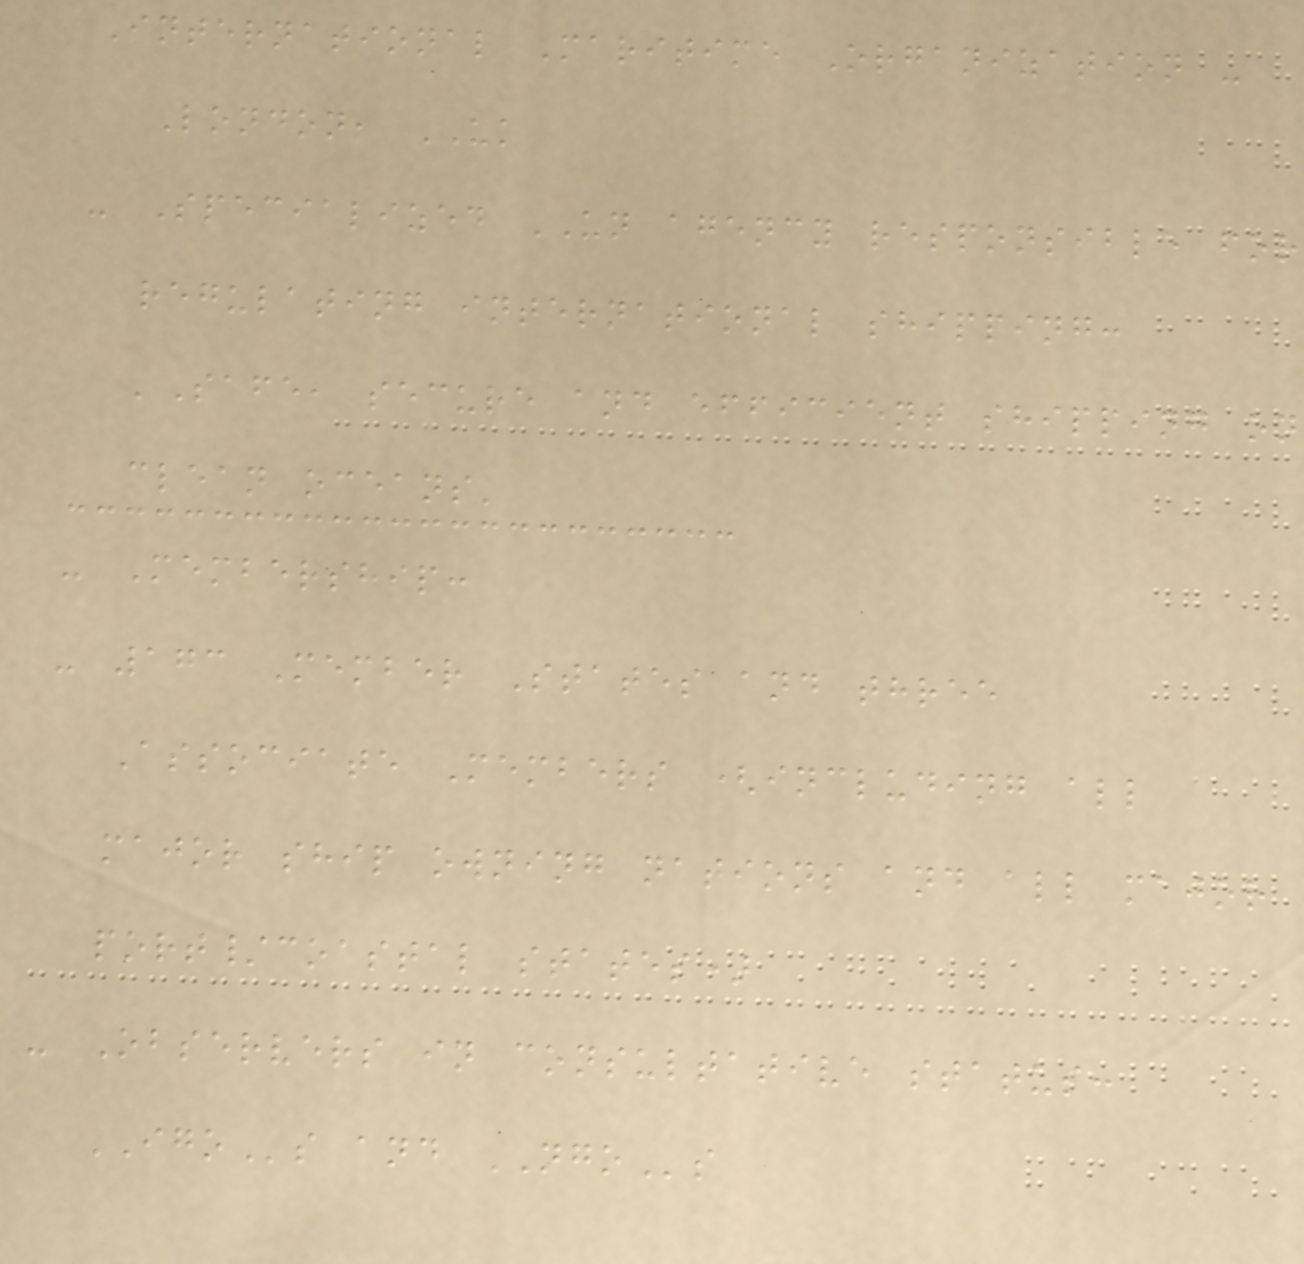International Maritime Organization -
London, UK
- Specialized UN agency responsible for
regulating international shipping:
'Safe, secure and efficient shipping on
clean oceans'
- Membership:
- 173 Member States and three
Associate Members (including all
major ship owning nations and all major
port/coastal states)
- Observers in consultative status:
IGOs and NGOs
